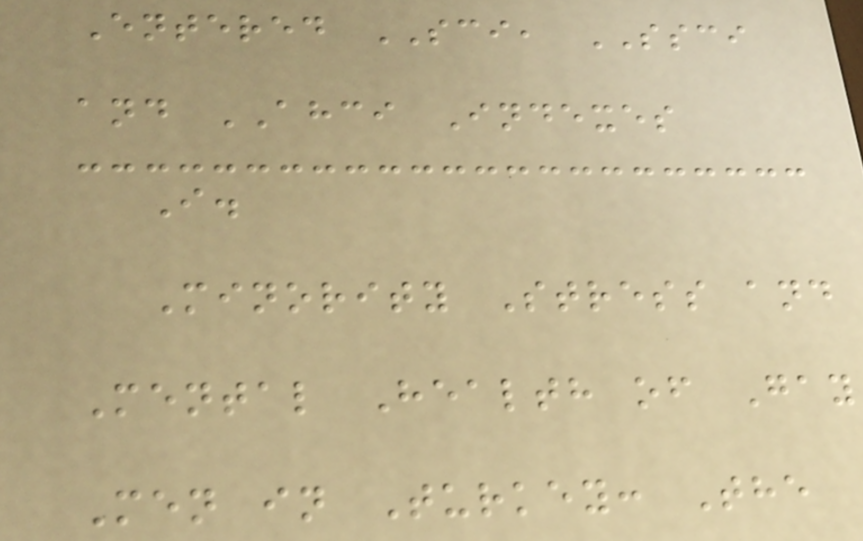Entered SCI, SSCI
and AHCI Indexes
I.
Minority Stress and
Mental Health of Gay
Men in Turkey: The
